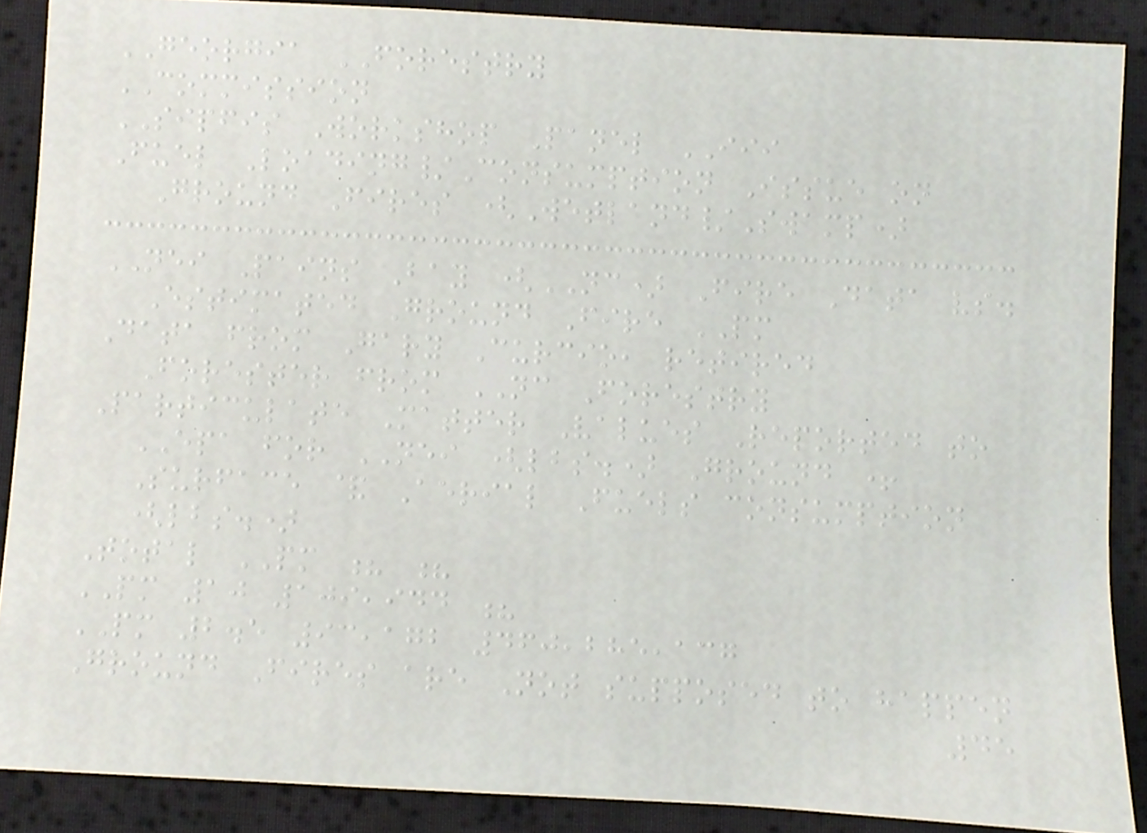GEORGIA FORESTRY
COMMISSION
SIPFIS Workshop Panel III
Fuel Loading/Consumption Issue on
Ground Fires (Wetland/Swamp)
NEI Pains Bay (NC) Fire Data vs.
Estimated Ground Fire PM
Data from Gary Curcio, retired
Forester from NC Forestry
Particulate Matter Values Reported to
EPA for NEI (lbs.) Ground +
Surface & Aerial Fuels consumption
(lbs.)
Total PM ? ?
PM 10 109,944 ?
PM 2.5 93,172 460,285,137
Ground Fires are Not supposed to happen
45
